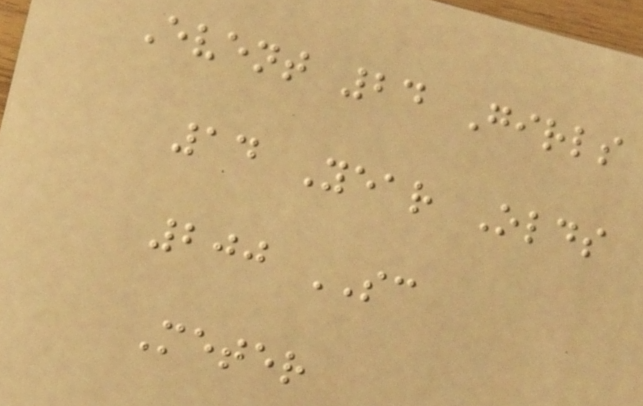Event 24 Girls
14 Year Olds
200 SC
Meter
